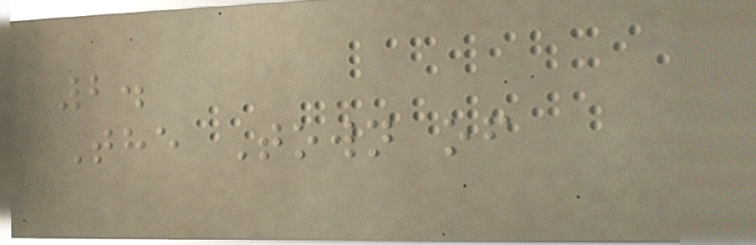2.
The Town of
